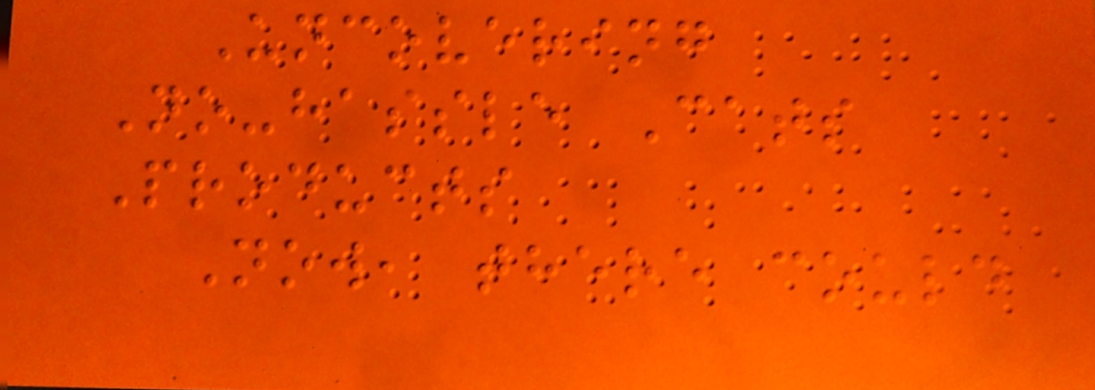Uncovering
No-hassle Cats
Products
Now, there could
